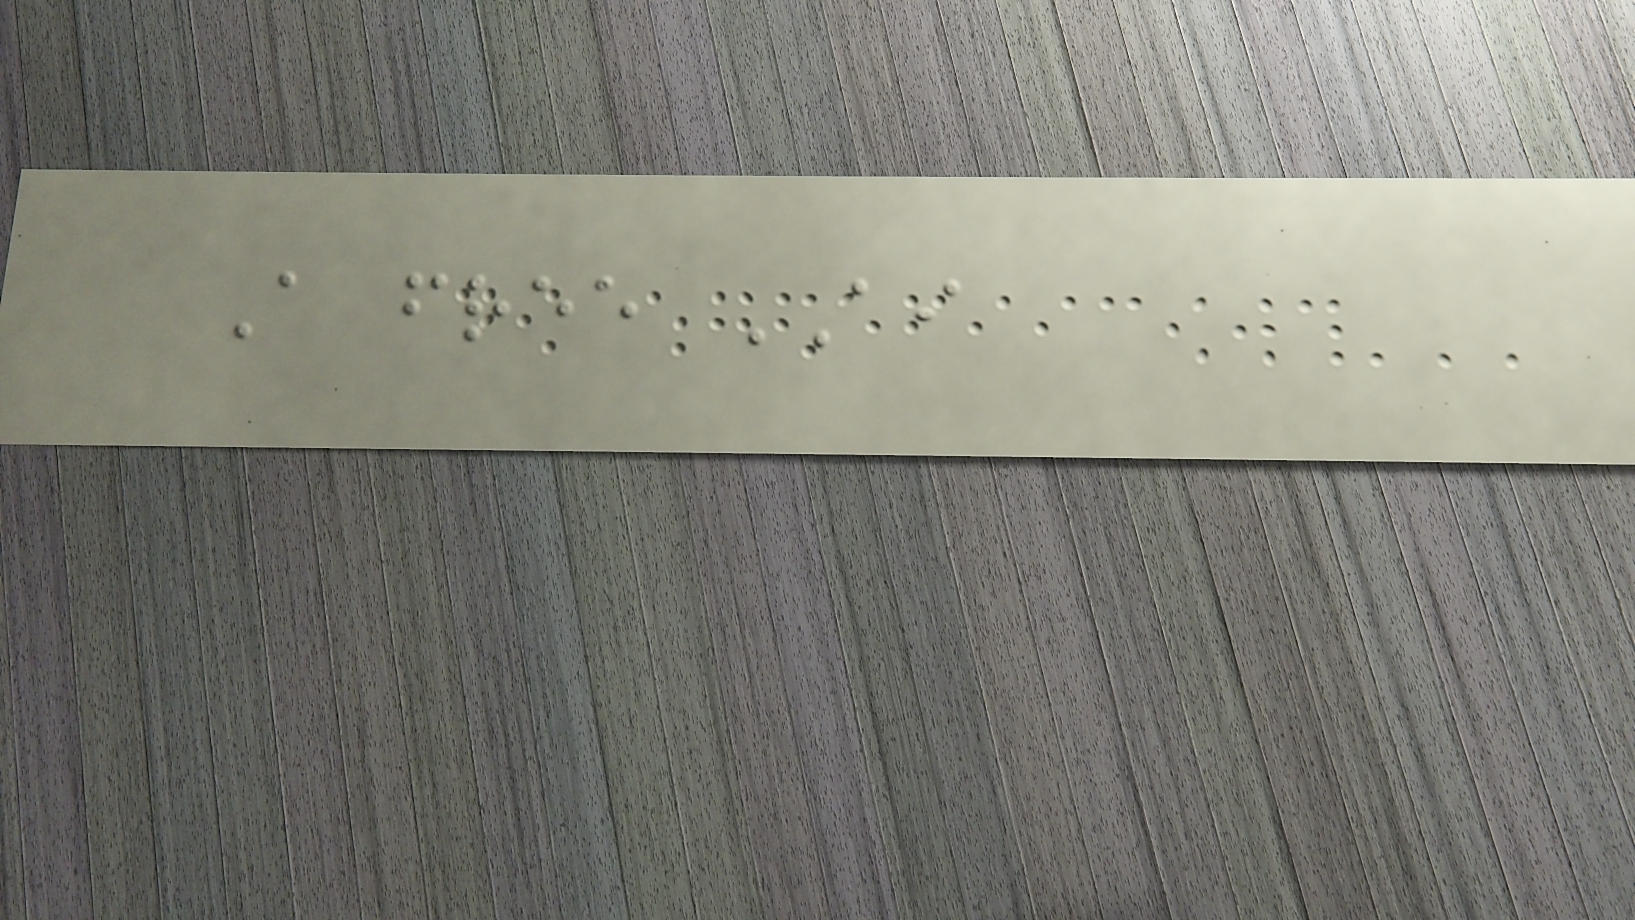A free AI
